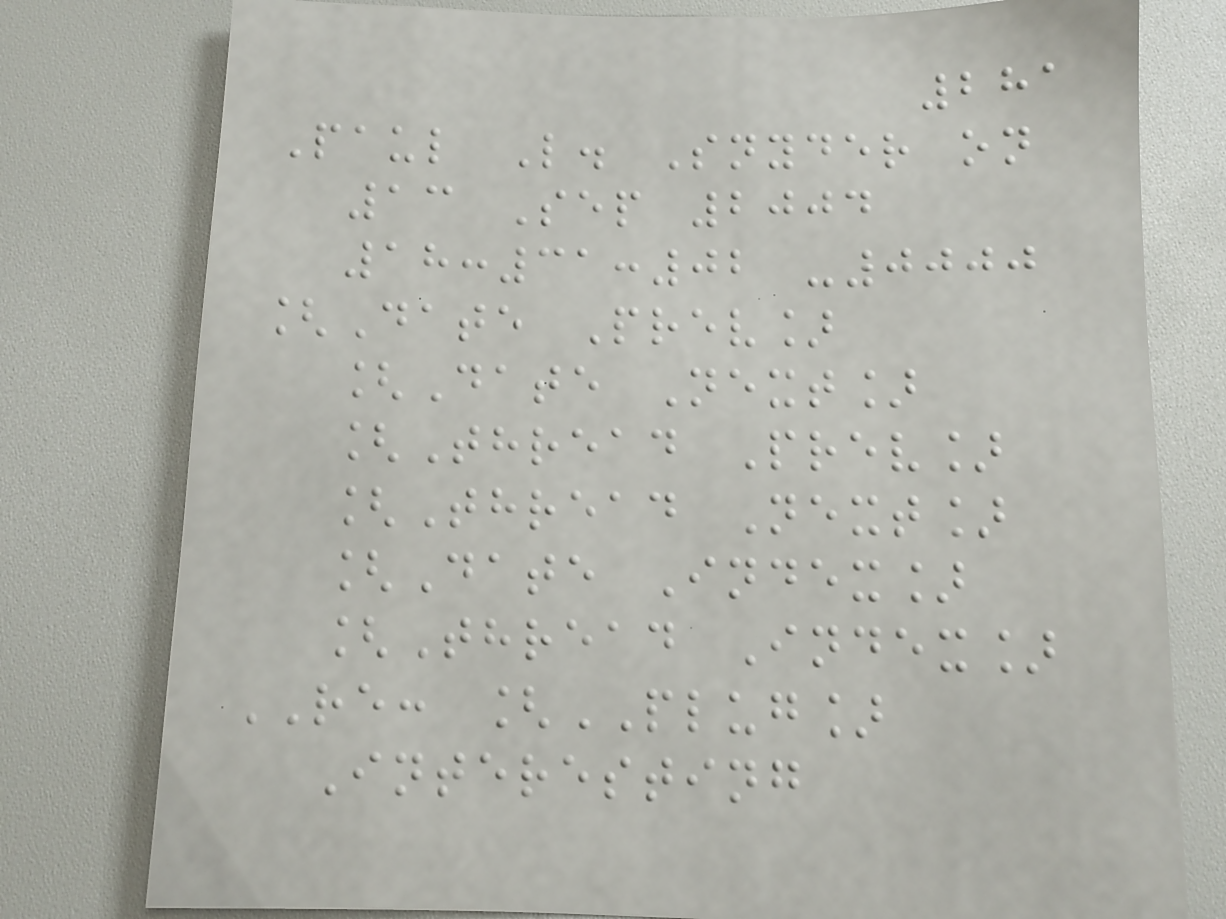281
Paul L. Snyder on
13 Sep 2004
18:31:02 -0000
[Date Prev]
[Date Next]
[Thread Prev]
[Thread Next]
[Date Index]
[Thread Index]
RE: [PLUG]
Interesting
